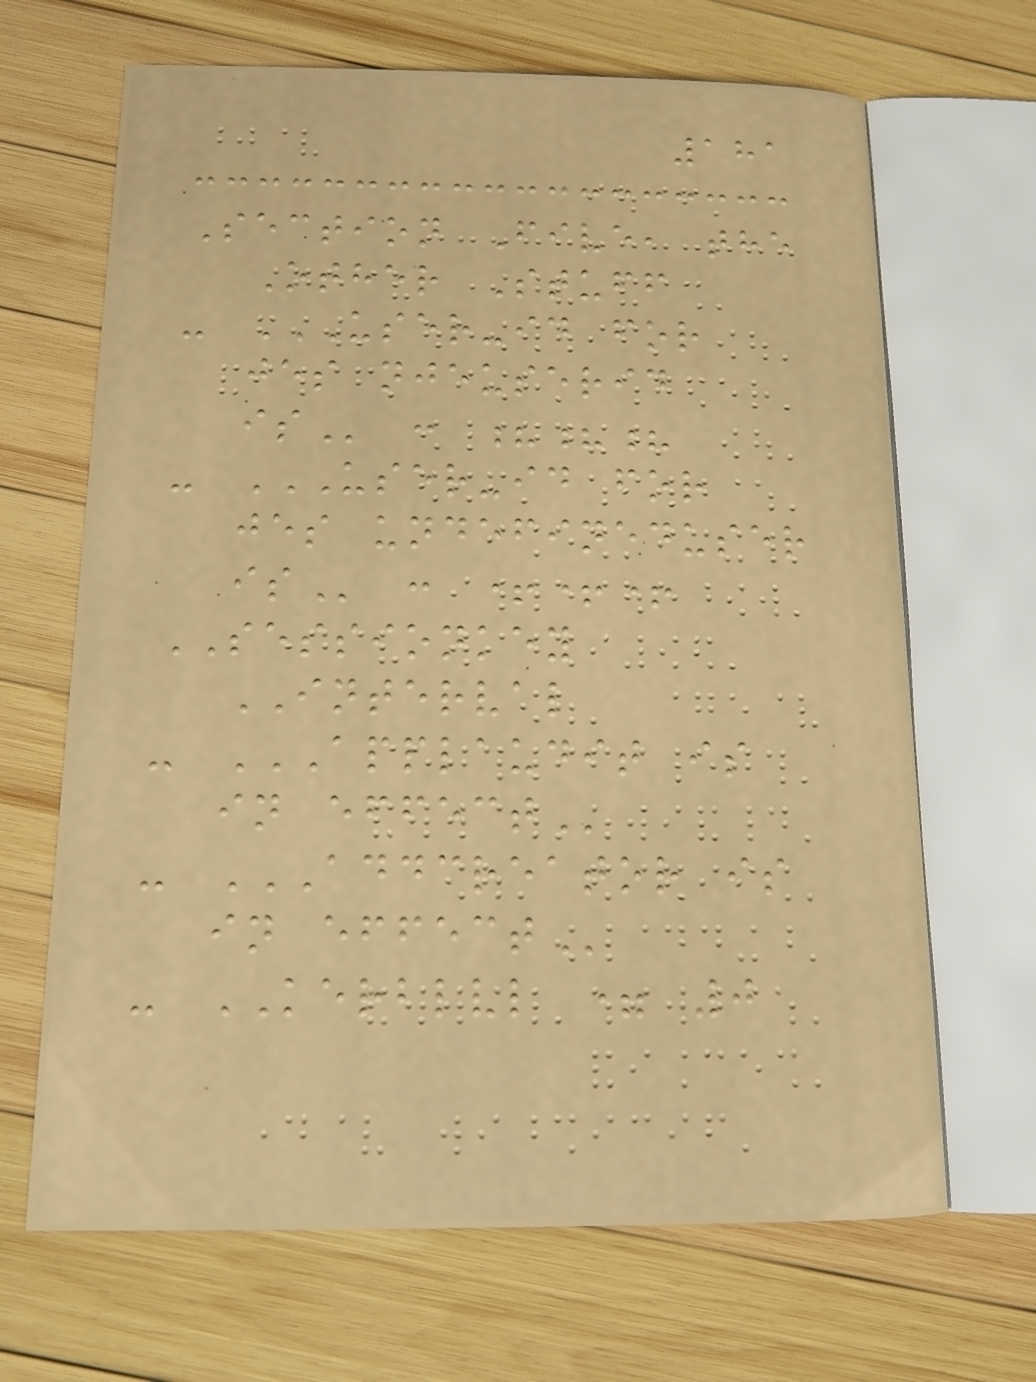181
Section Five, the
Other Stuff
- USER-ID FOR
JES NJEUSERID
IS : ???
- USER-ID FOR
JES UNDEFINEDUSER
IS : +++
SESSIONKEY
INTERVAL
- APPLAUDIT IS
IN EFFECT
- ADDCREATOR IS
IN EFFECT
- KERBLVL = 0
